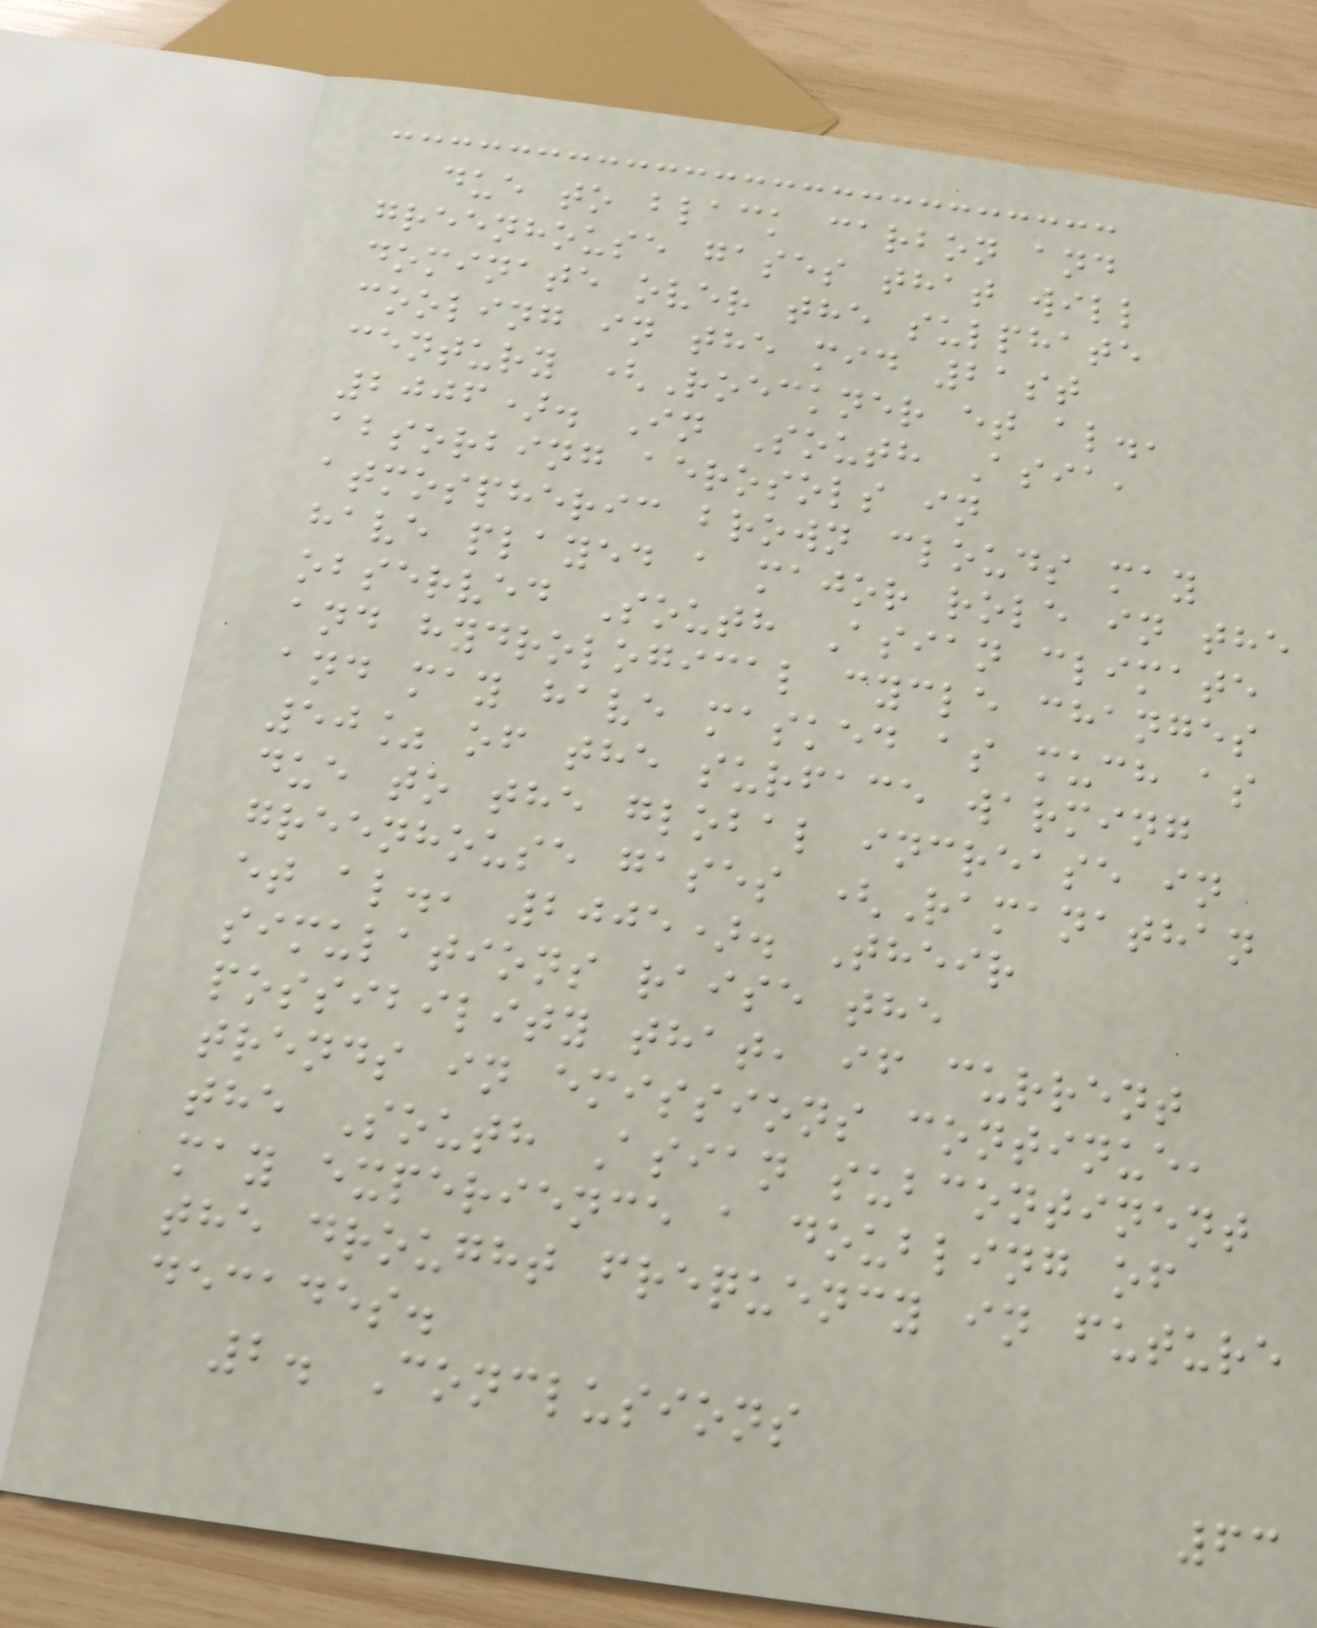due to black carbon and
greenhouse gases that will
dominate over the sulphate
cooling in the mid 21st
century (Roeckner et al.,
2006). In South Asia,
absorbing aerosols in
atmospheric brown clouds may
have played a major role in the
observed South Asian climate
and hydrological cycle changes
and may have masked as much as
50% of the surface warming
due to the global increase in
greenhouse gases (Ramanathan
et al., 2005). Their
simulations raise the
possibility that, if current
trends in emissions continue,
the South Asian subcontinent
may experience a doubling of
the drought frequency in future
decades.
2. Conclusions
63
